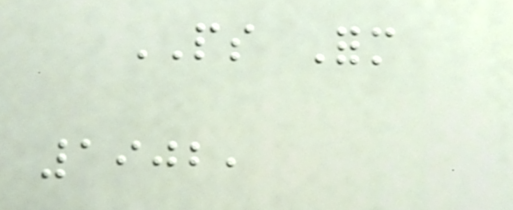PS Form
1902,
